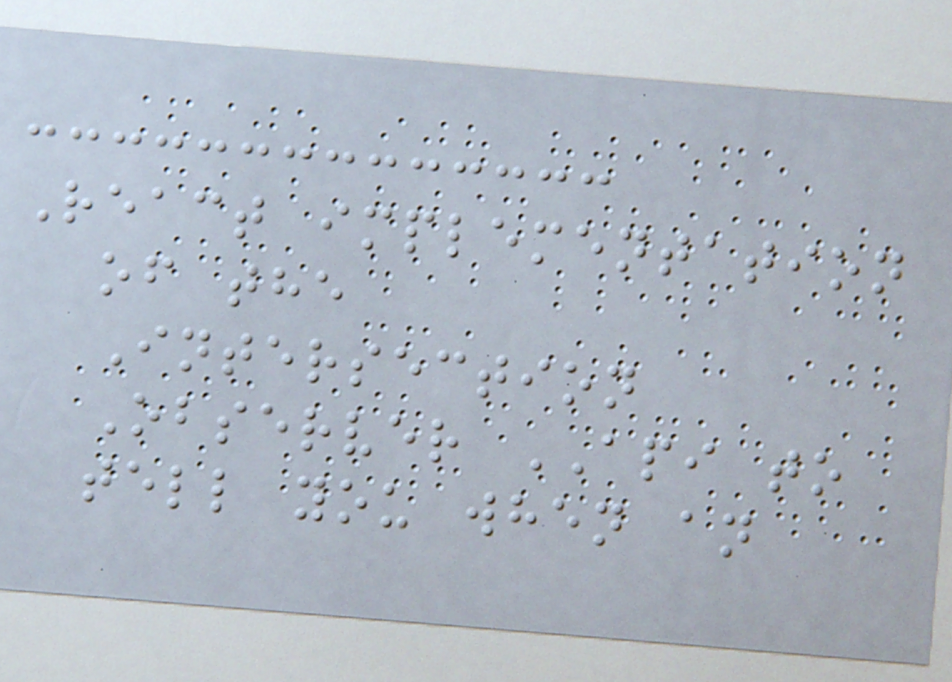React implementation
of the
Intersection
Observer API to
tell you when an
